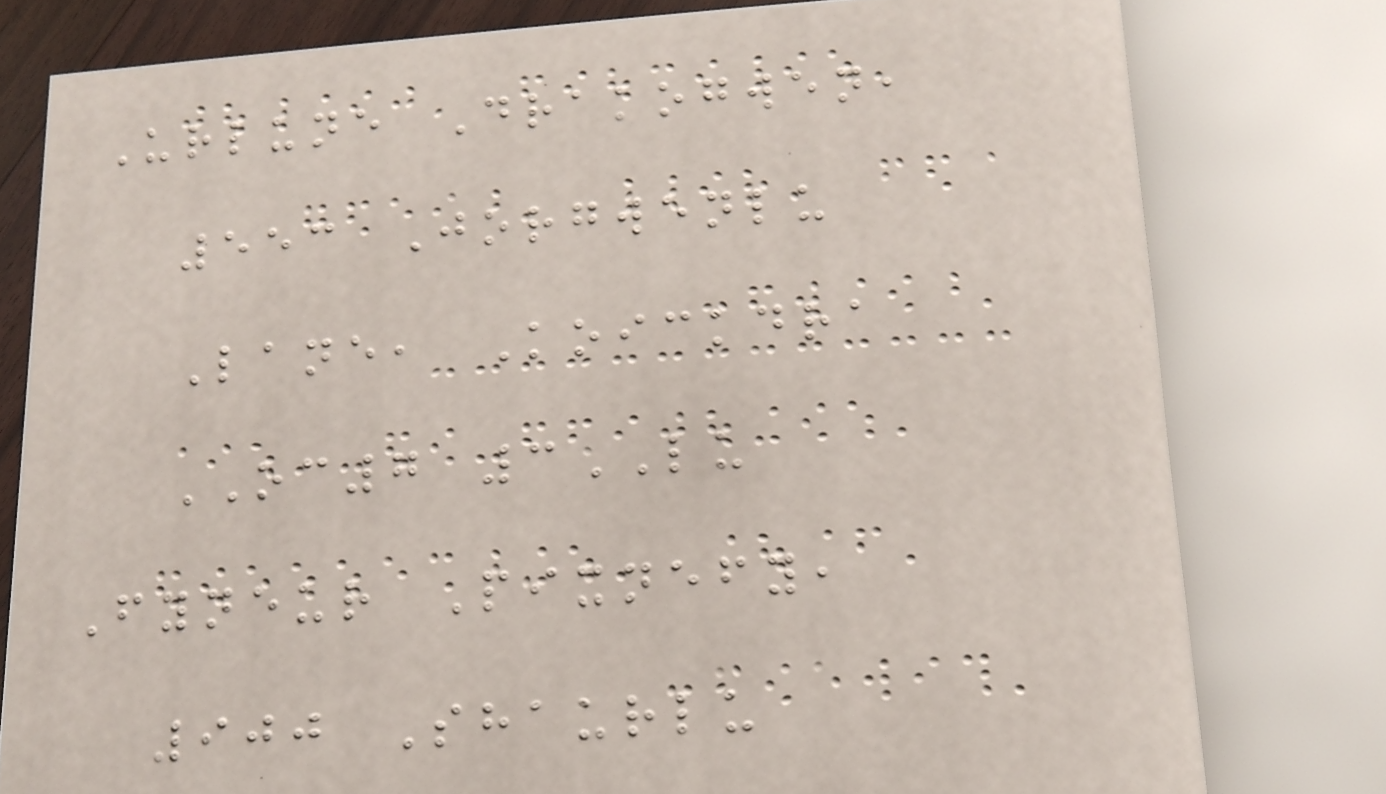Urlune Drakogwen,
553 Jorgwenlu
Lane, Koickdra
OC7 3LU
Fyneur Pixnefy,
900 Shaurlu
